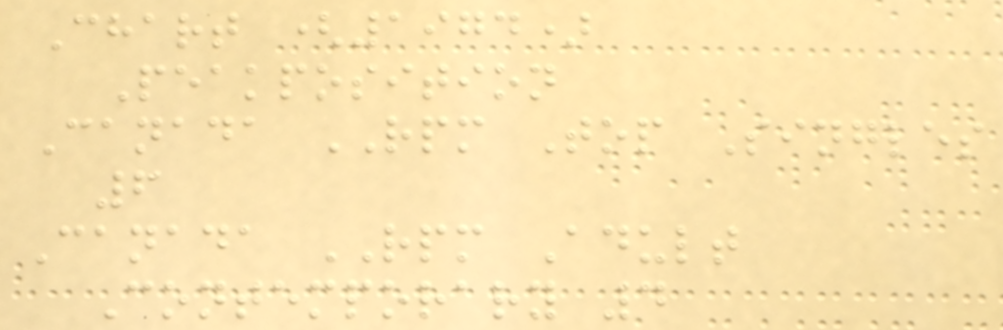Chart (1974)
Peakposition
Canada RPM Top Singles
6
Canada RPM Adult
Contemporary 4
